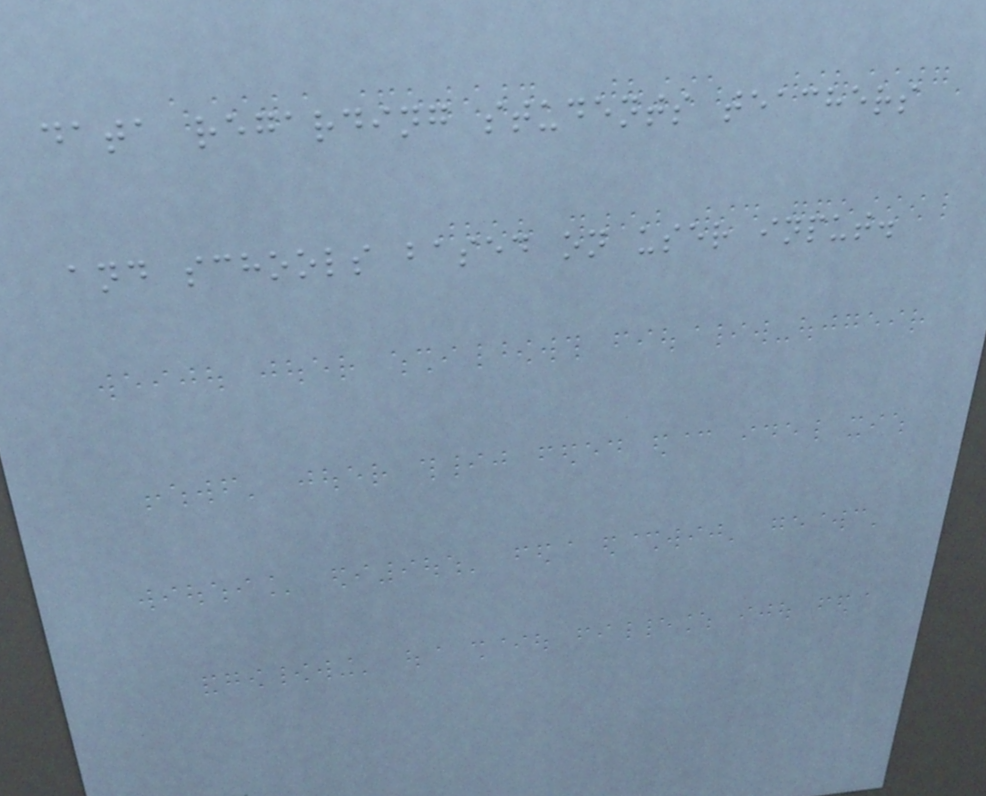data regarding students teachers
and schools based on user input.
